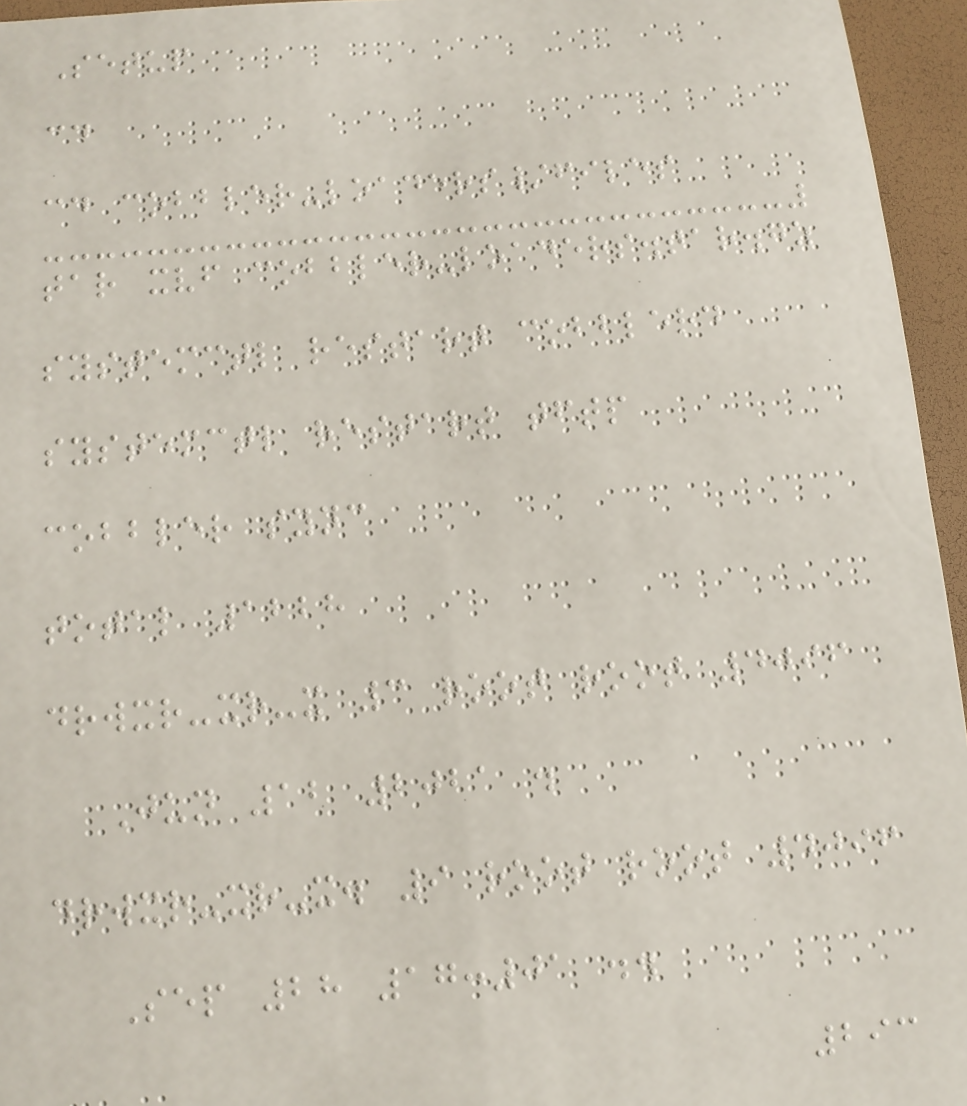Setup
cd
cd cobbler-loaders/files
tar xvf cobbler-loaders.tar.gz
systemctl restart cobblerd
systemctl restart tftp
cobbler sync
total 1228
drwxr-xr-x 3 root root 4096
Jun 12 2021 .
drwxr-xr-x. 9 root root 4096
Sep 28 17:01 ..
293
